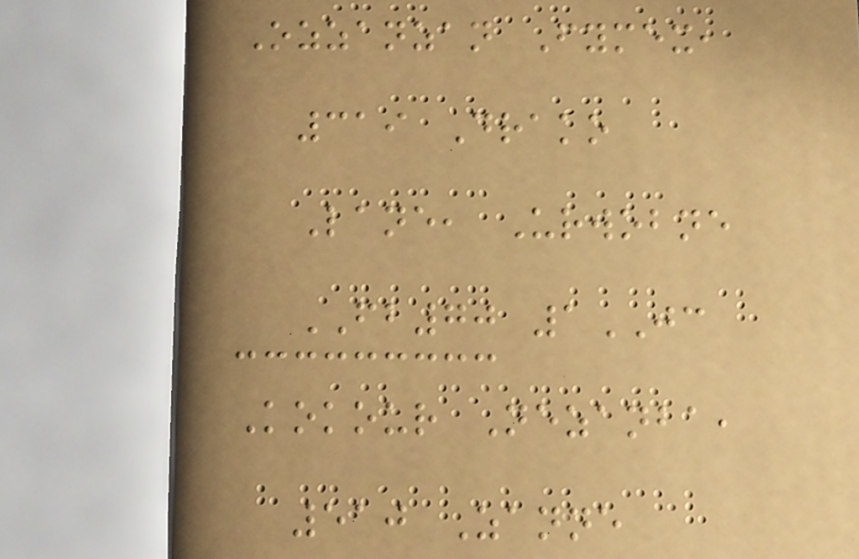Ozzanzan Fymex,
319 Drako
Lane, Urwobne
FB70 1JC
Kokour Nezanba,
510 Zanne
